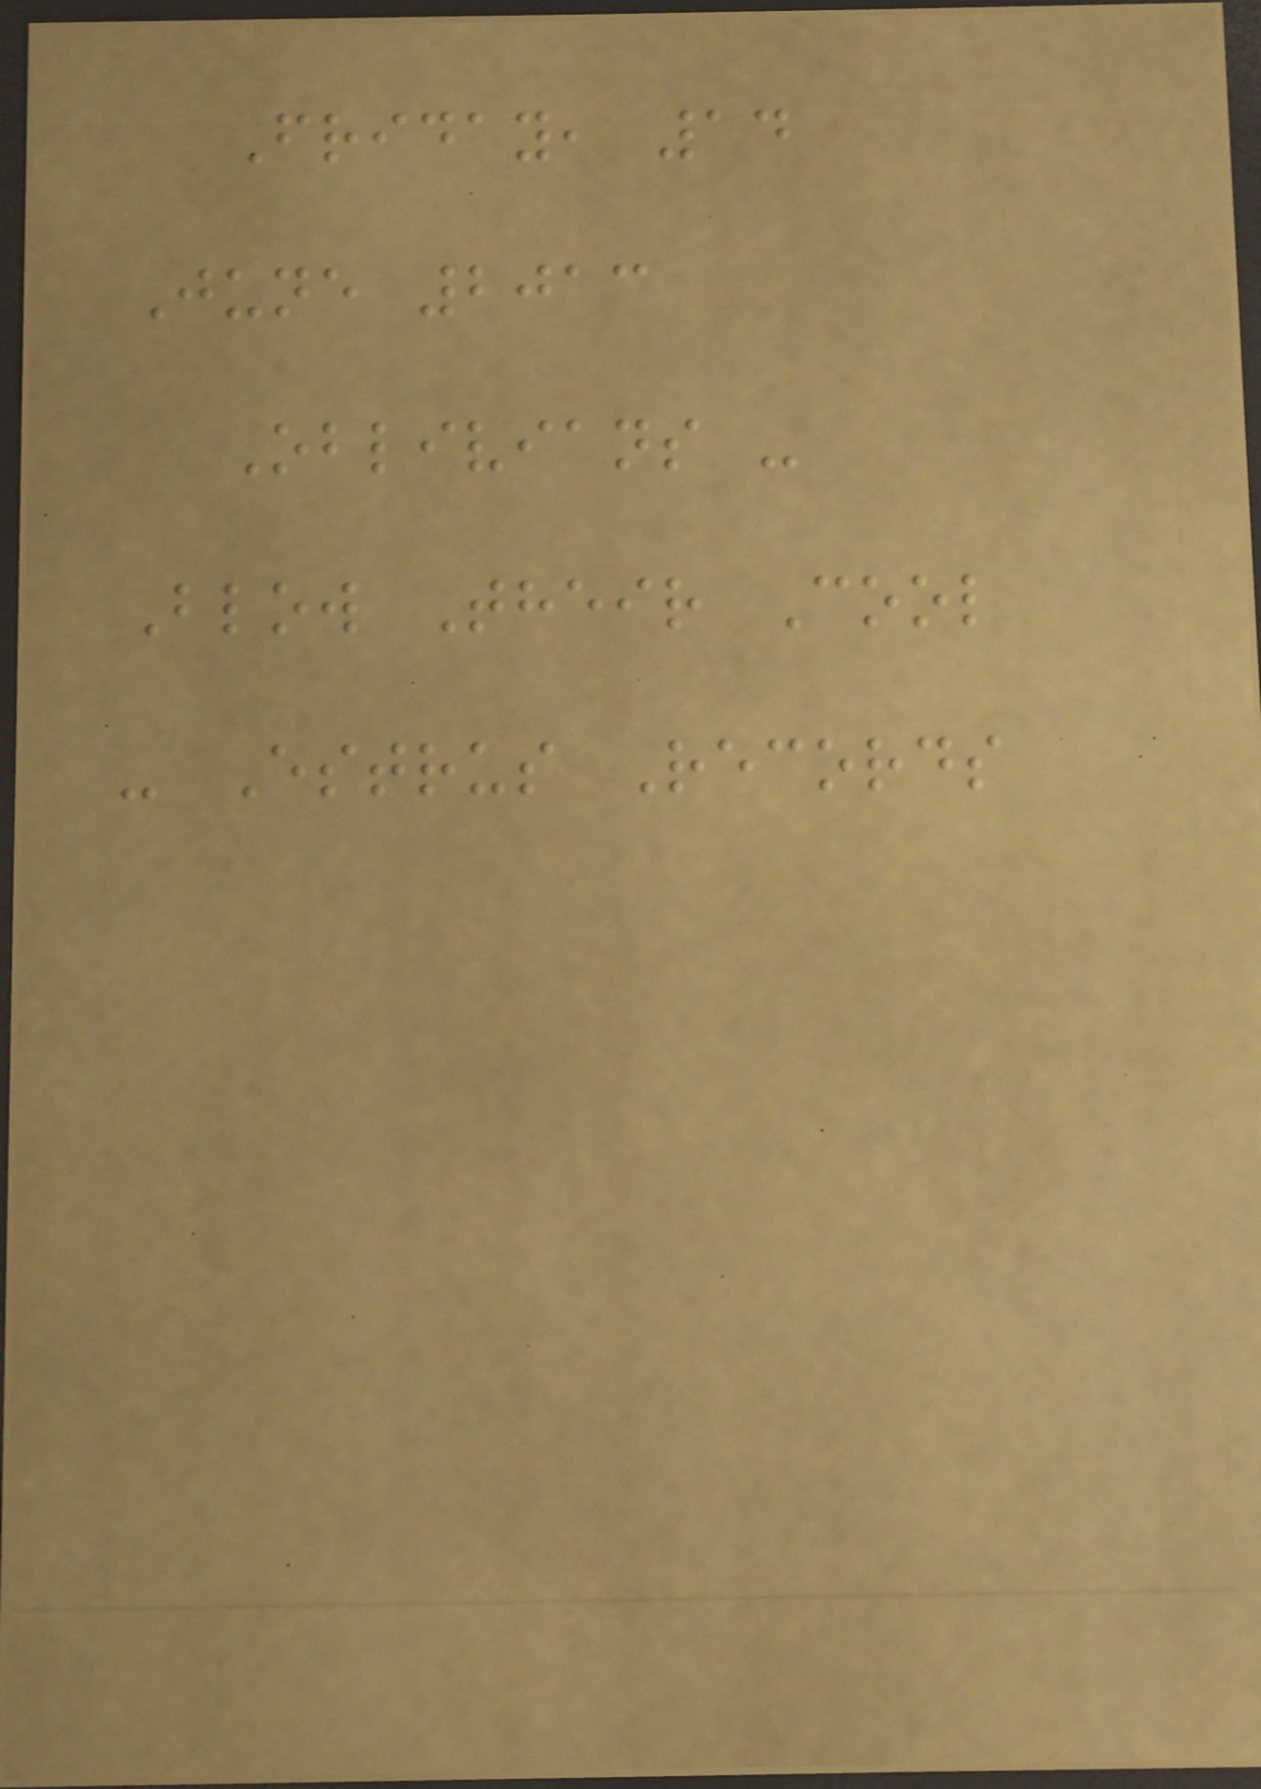Friday, 14
June 2013
Oblivians -
Blow Their Cool
- Estrus Records
